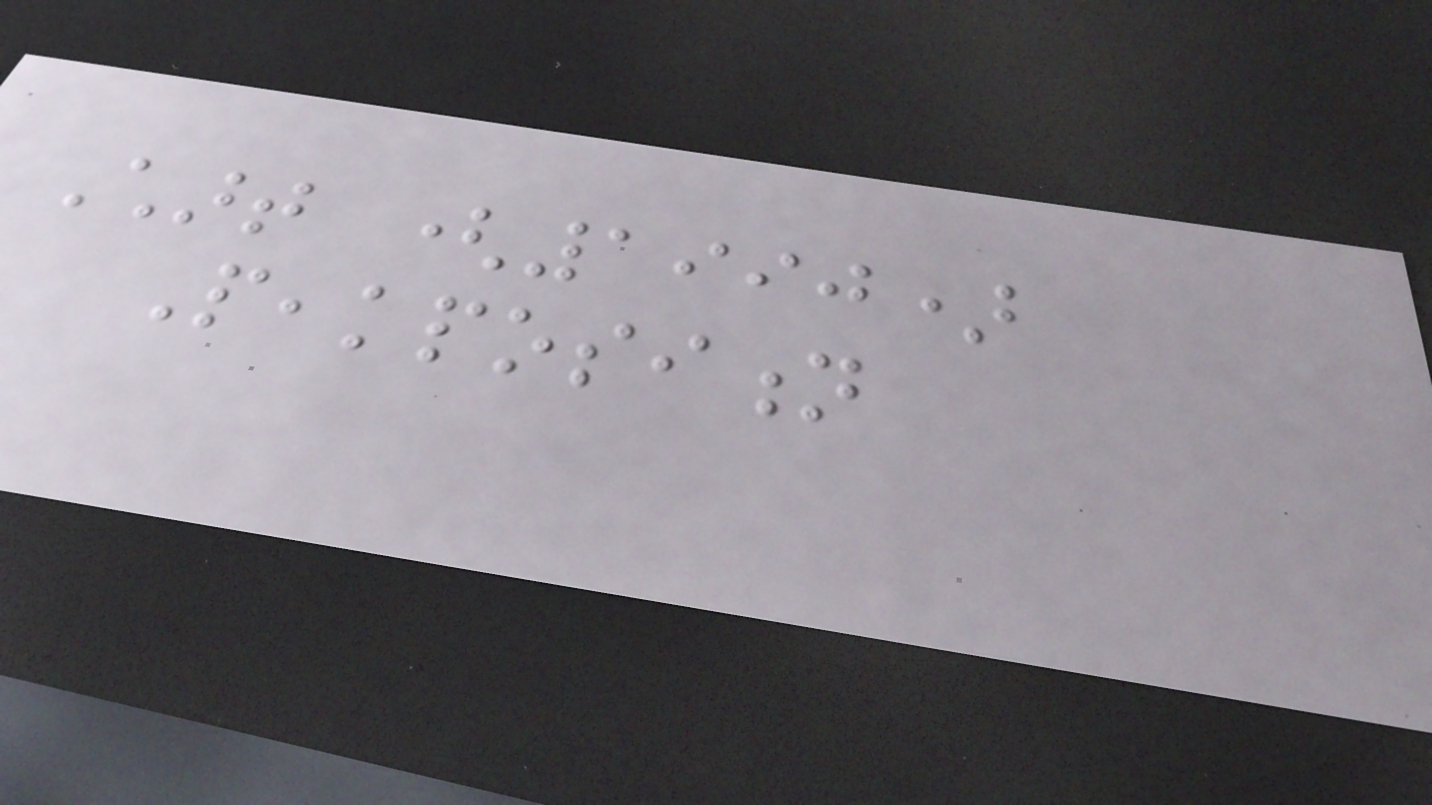Chart (1990)
Peakposition
